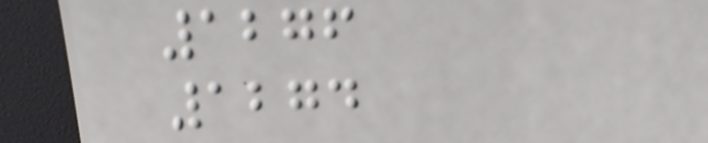1276
1274
